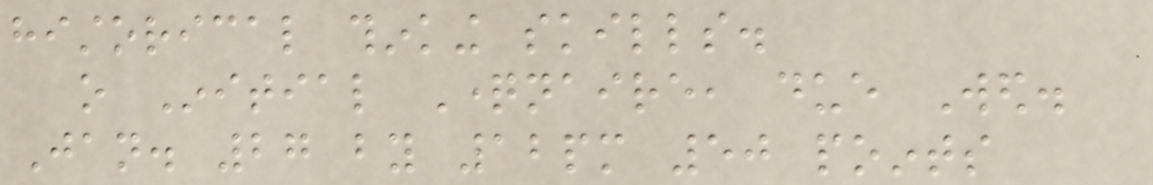historical thinking skills.
o Initial Questionnaire, due Wed.
Jan. 27 by 12pm 50 points
